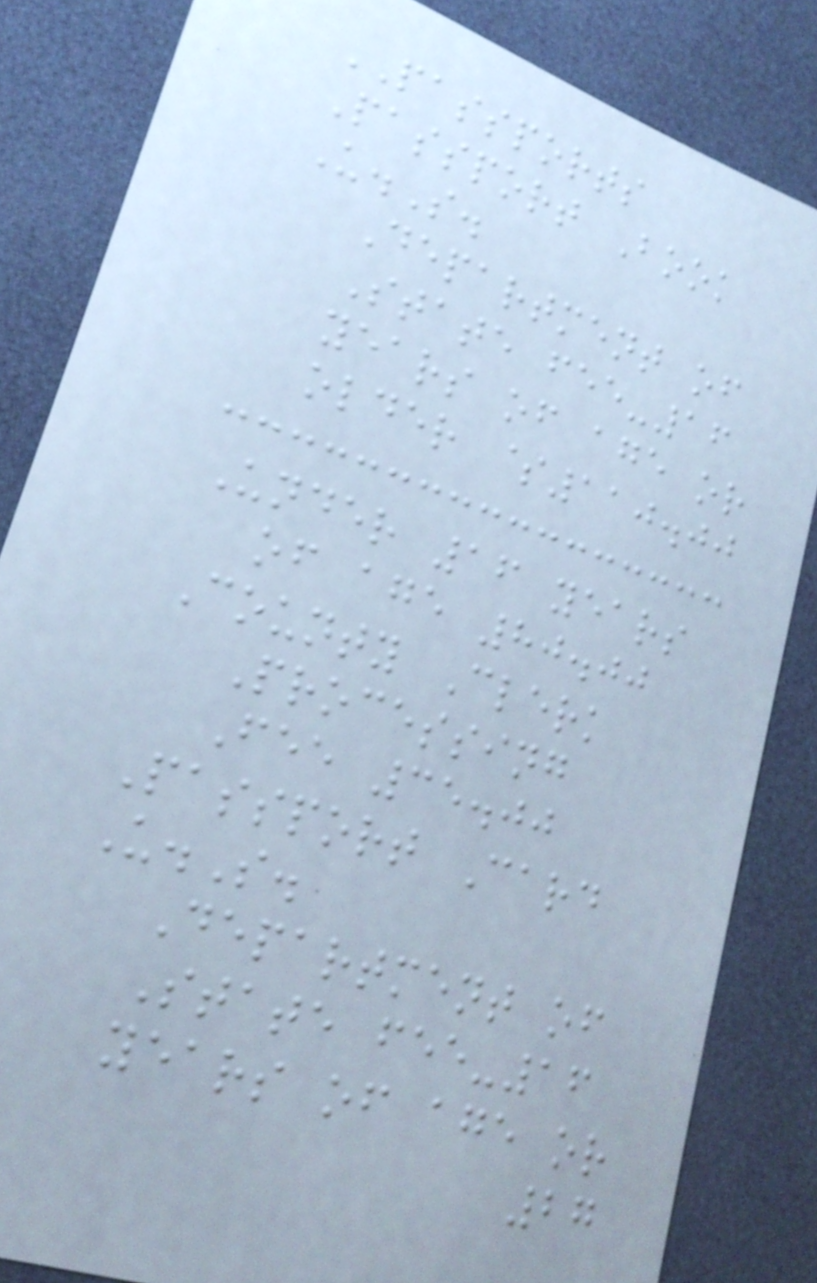PASSPORTS
Passport Book
U.S.
Department of
State fee-16
years of age or
older $110.00
Under 16 years
of age 80.00
County Clerk
Processing
Fee 35.00
Passport Card
U.S.
Department of
State fee-16
years of age or
27
